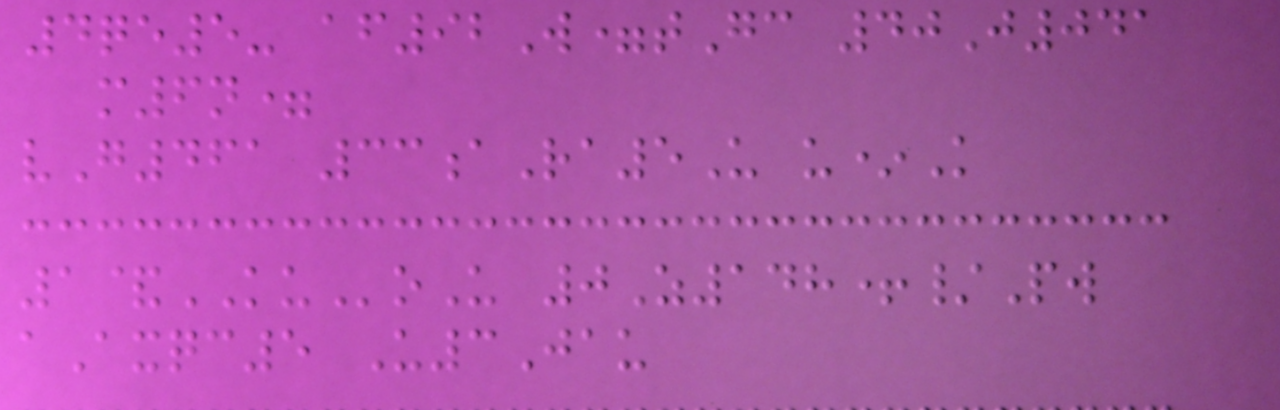4qe5- af92W=tGc 40J041
m6n=
vG461 33aRa5U u*K
1&KUoU 0Z148+/Pw
aAxqc5 U3Jau
